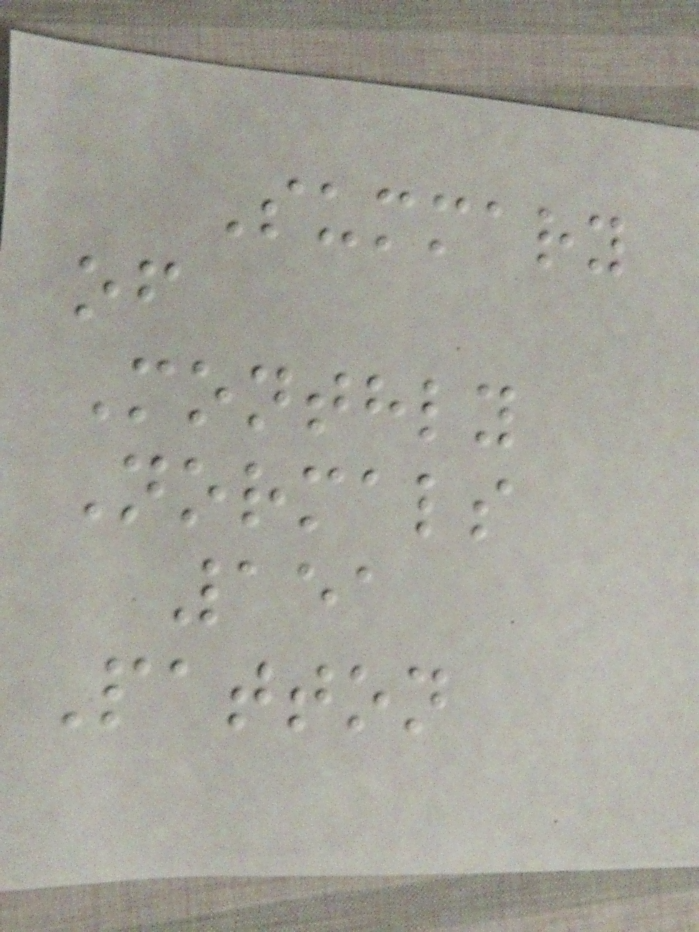Summary
of
Monthly
Normals
151
Patton
